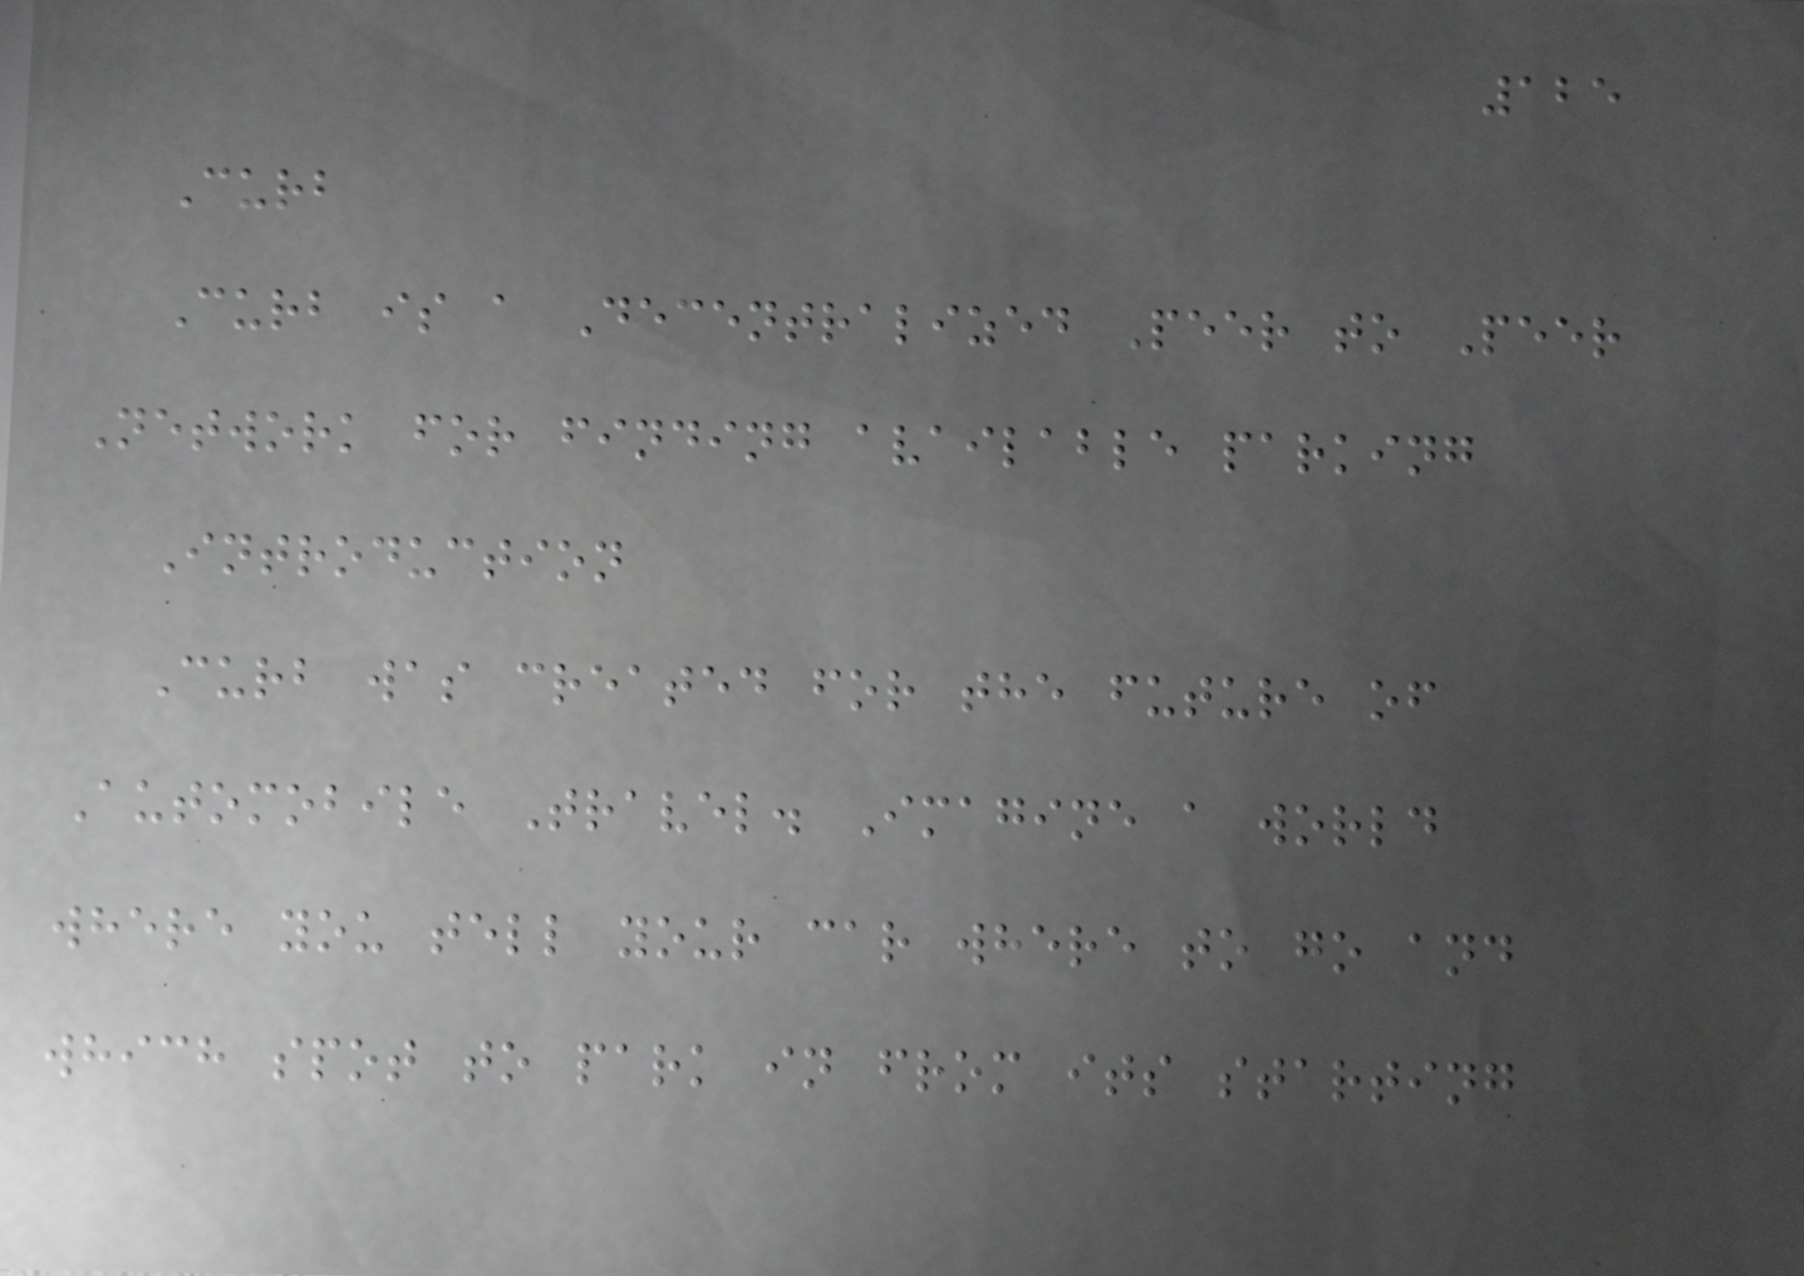125
Curb
Curb is a Decentralized Peer to Peer
Network for finding available parking
Introduction
Curb was created for the future of
Automobile Travel. Imagine a world
where you tell your car where to go and
which spot to park in from its starting
